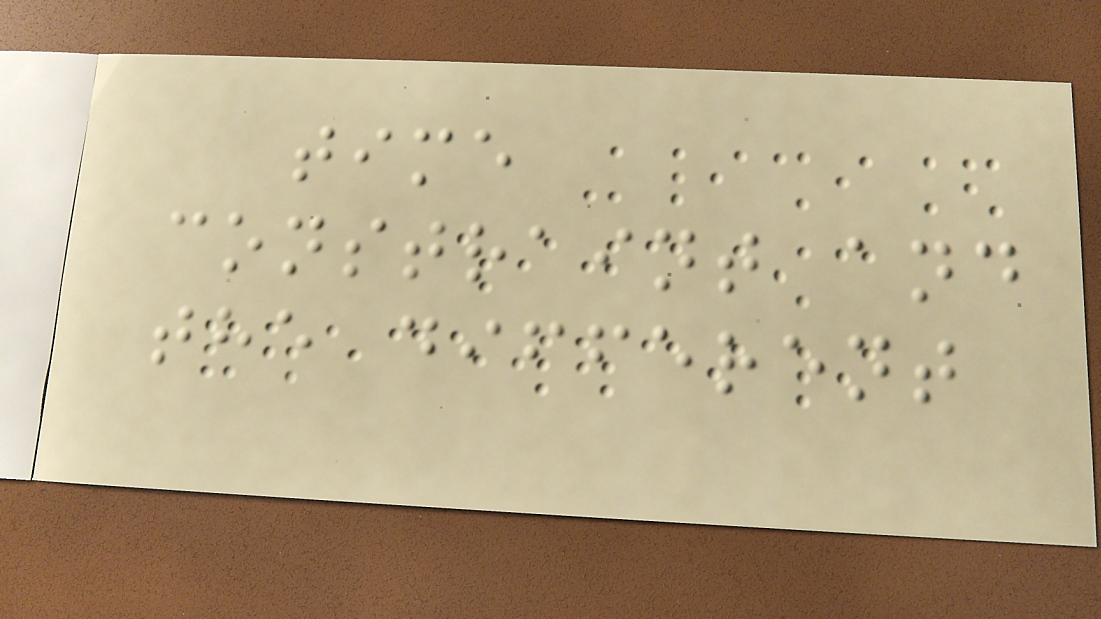time
constraint and
the different
